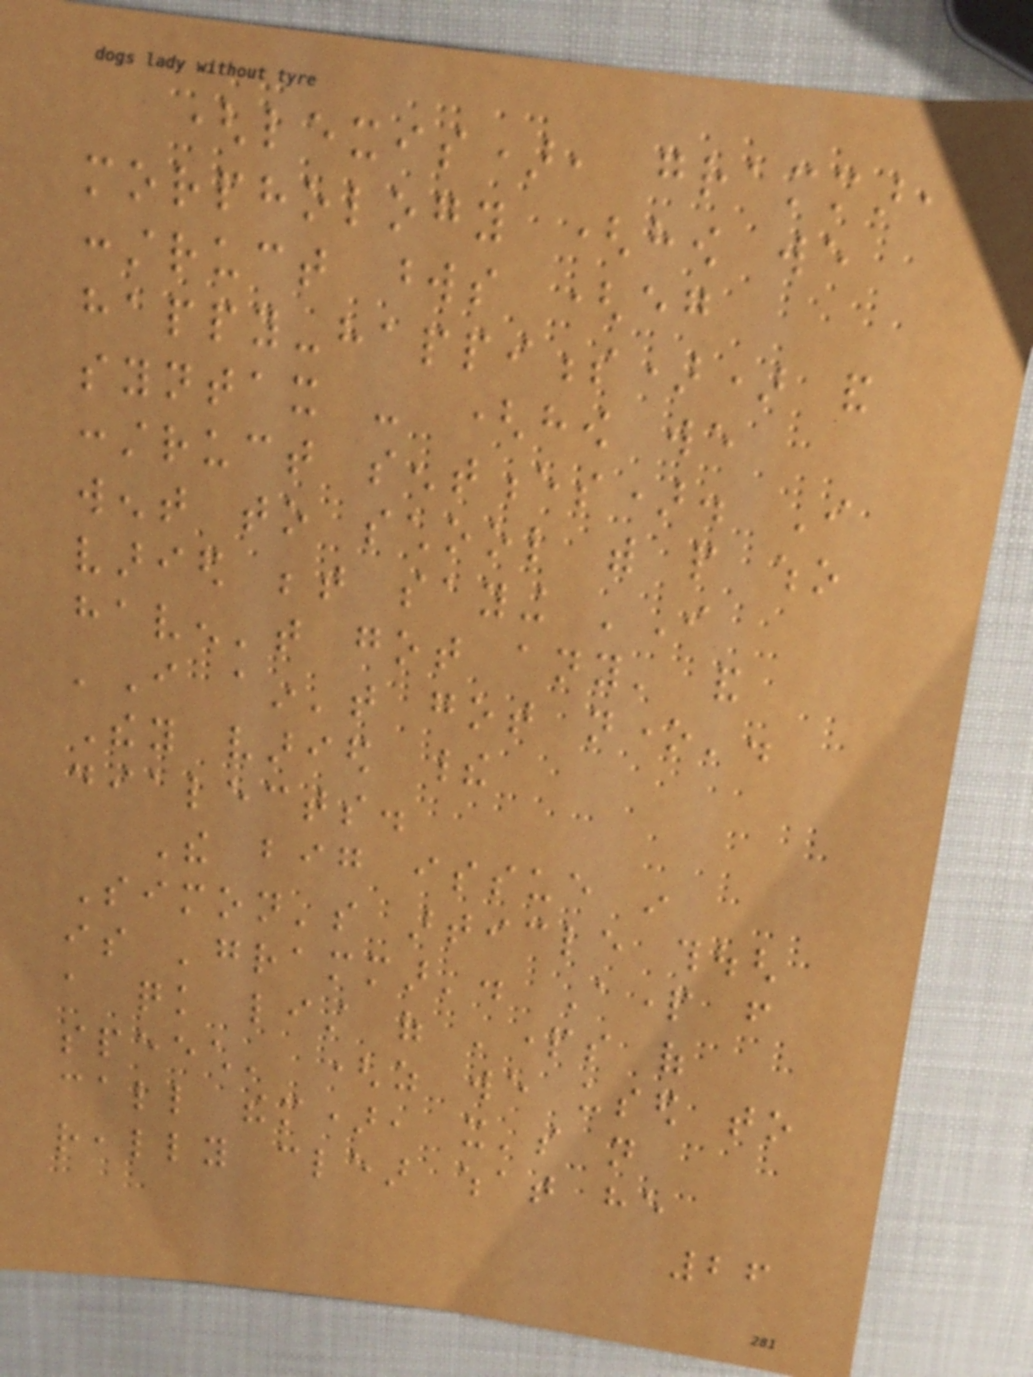(lexis), grammar,
morphology (how we
construct words (eg
happy-happiness)) and
syntax - (how we
construct sentences). I
went to school with people who
varied between saying 'I
haven't got any' and
'I ain't got none'.
They varied their
dialects.
The big issue in
Simon's article though
is 'grammar'. Apart from
a quick list of 'parts of
speech' (as we used to
call them), it's not
really clear what he
26
